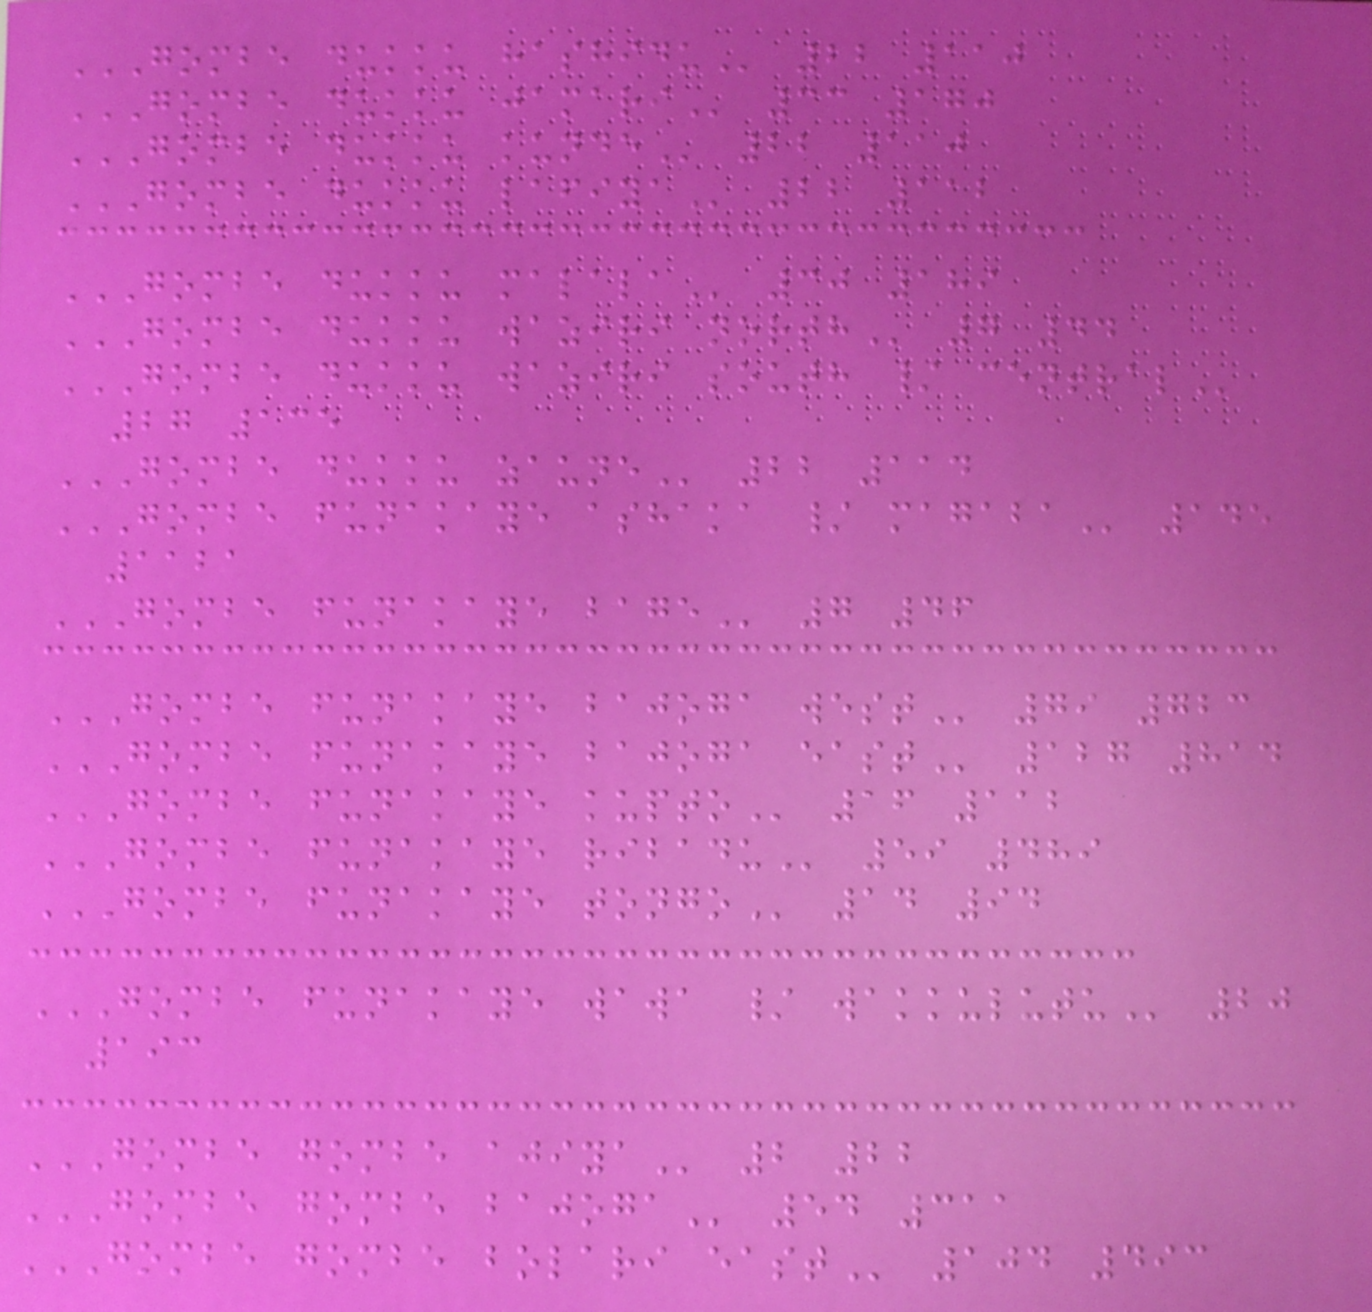GOMBE DUKKU HASHIDU 22 110
GOMBE DUKKU JAMARI 33 170
GOMBE DUKKU KUNDE 22 110
GOMBE DUKKU LAFIYA 22 112
GOMBE DUKKU MALALA 30 189
GOMBE DUKKU WAZIRI NORTH 7 44
GOMBE DUKKU WAZIRI SOUTH / CENTRAL
27 135
GOMBE DUKKU ZAUNE 22 114
GOMBE FUNAKAYE ASHAKA / MAGABA 145
1121
GOMBE FUNAKAYE BAGE 7 46
GOMBE FUNAKAYE BAJOGA WEST 79 723
GOMBE FUNAKAYE BAJOGA EAST 127 814
GOMBE FUNAKAYE KUPTO 16 112
GOMBE FUNAKAYE RIBADU 59 489
GOMBE FUNAKAYE TONGO 14 94
GOMBE FUNAKAYE WAWA / WAKKULUTU 20
193
GOMBE GOMBE AJIYA 2 22
GOMBE GOMBE BAJOGA 54 311
GOMBE GOMBE BOLARI EAST 104 493
